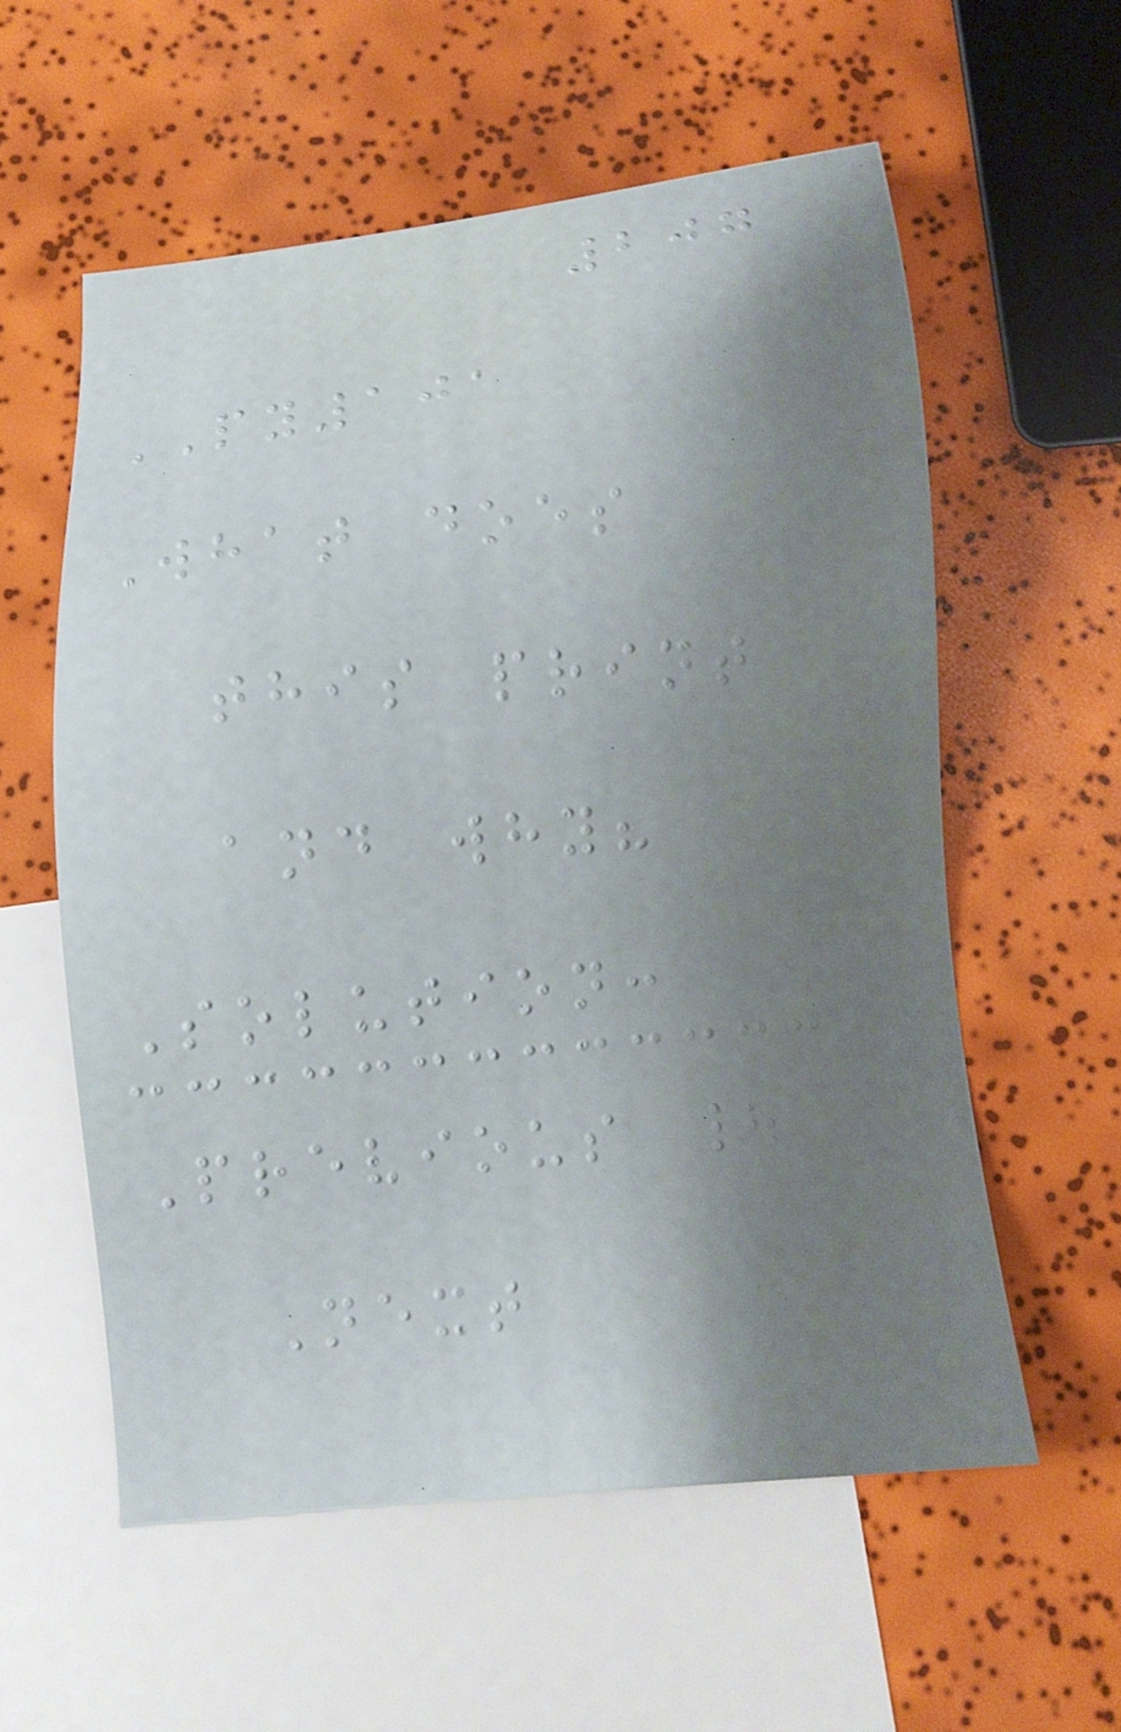207
PY101
What does
this print
and why?
Solution:
Previous |
Next
